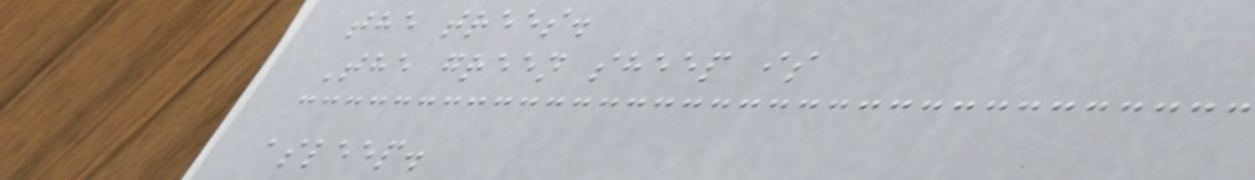the trees.
The green sheep is
asleep.
